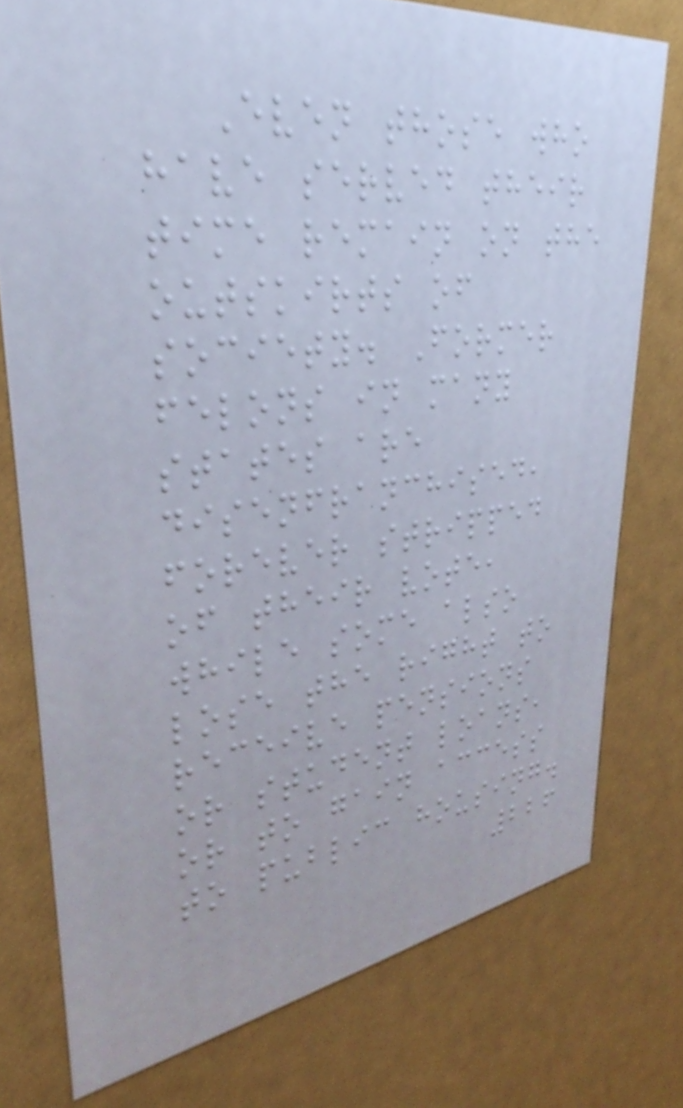Even those who
have served their
time remain on the
outskirts of
society. Former
felons in many
states are
disenfranchised,
forever stripped
of their vote,
while some also
lose the right to
receive pensions
or student loans,
or to gain access
to public housing.
226
